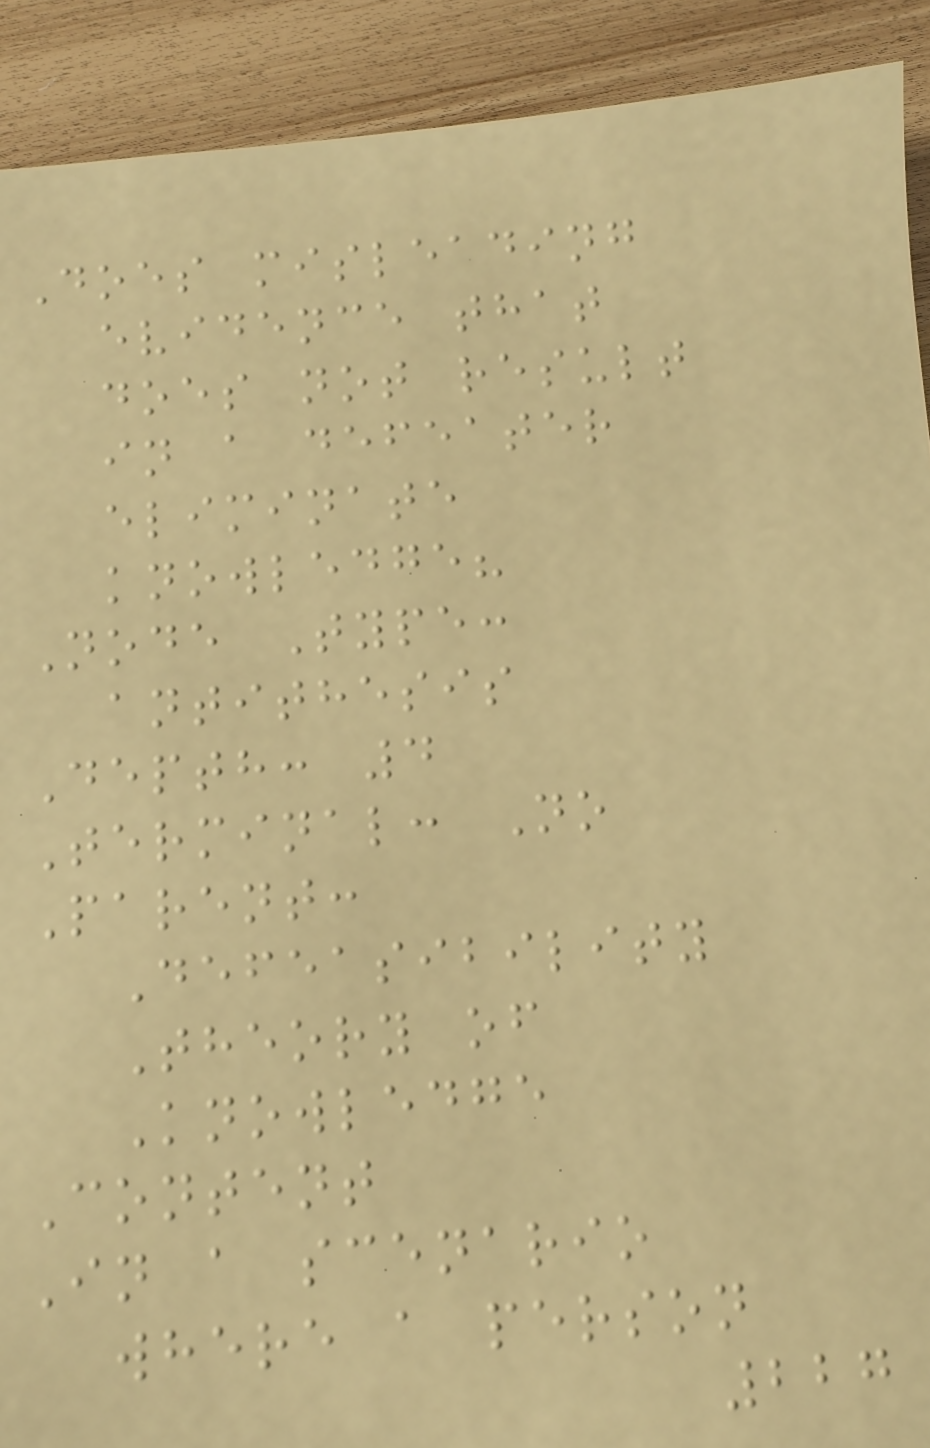Does misleading
evidence that
does not result
in a defeater
eliminate
knowledge?
Node Type:
antithesis
Depth: 4
Terminal: No
Parent:
Defeasibility
Theory of
Knowledge
Content
In a scenario
where a person
227
